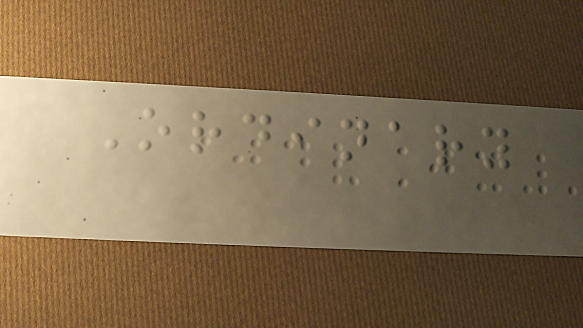Ordinary
